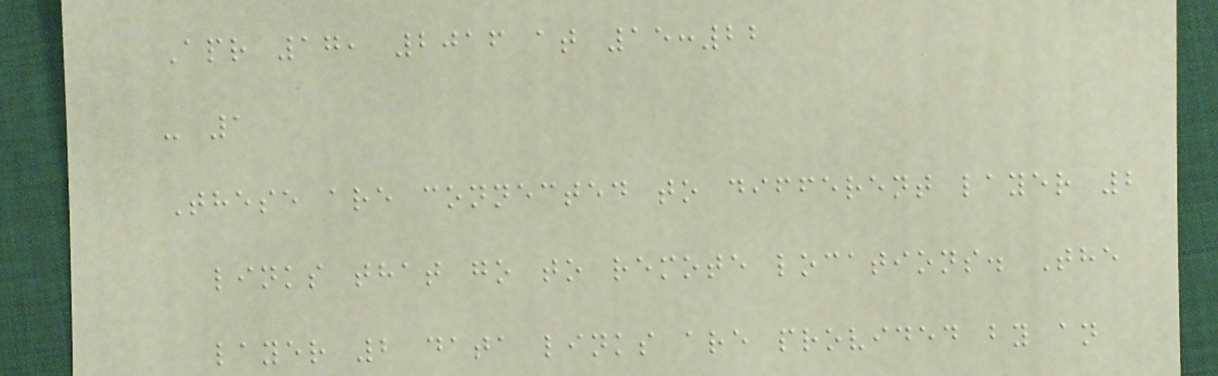Apr 17, 2016 at 15:22
- 1
These are connected to different layer 2
links that go to remote locations. The
layer 2 data links are provided by an
